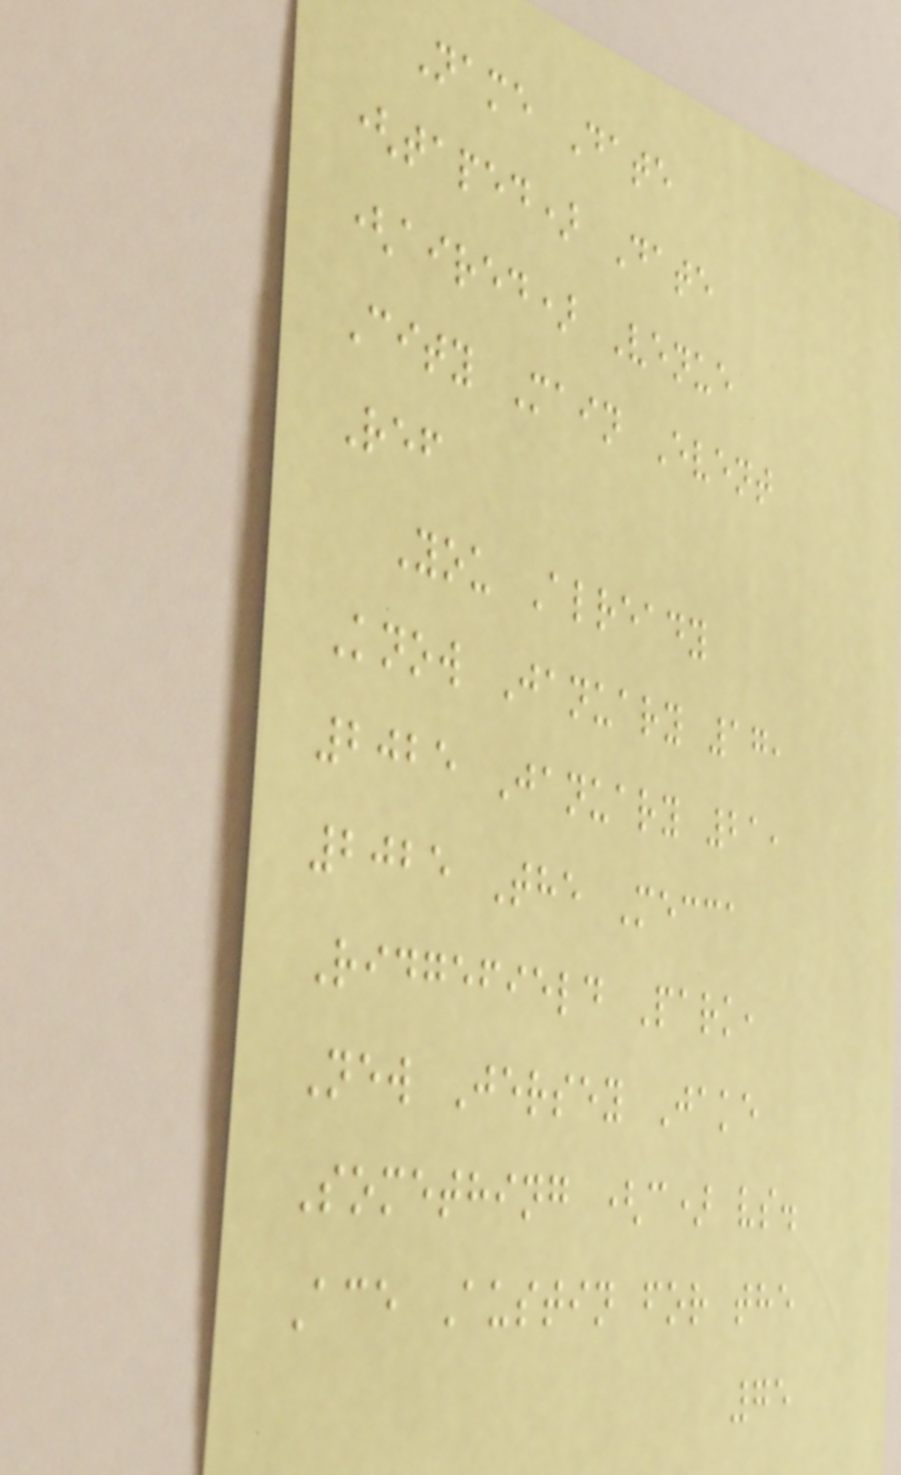Name Date
(taped) Date
(aired) Venue
City Main Event
Ref
You Already
Know January 17,
2025 January 21,
2025 The Mecca
Ridgefield Park,
New Jersey Jake
Something (c) vs.
Ace Austin for the
75
